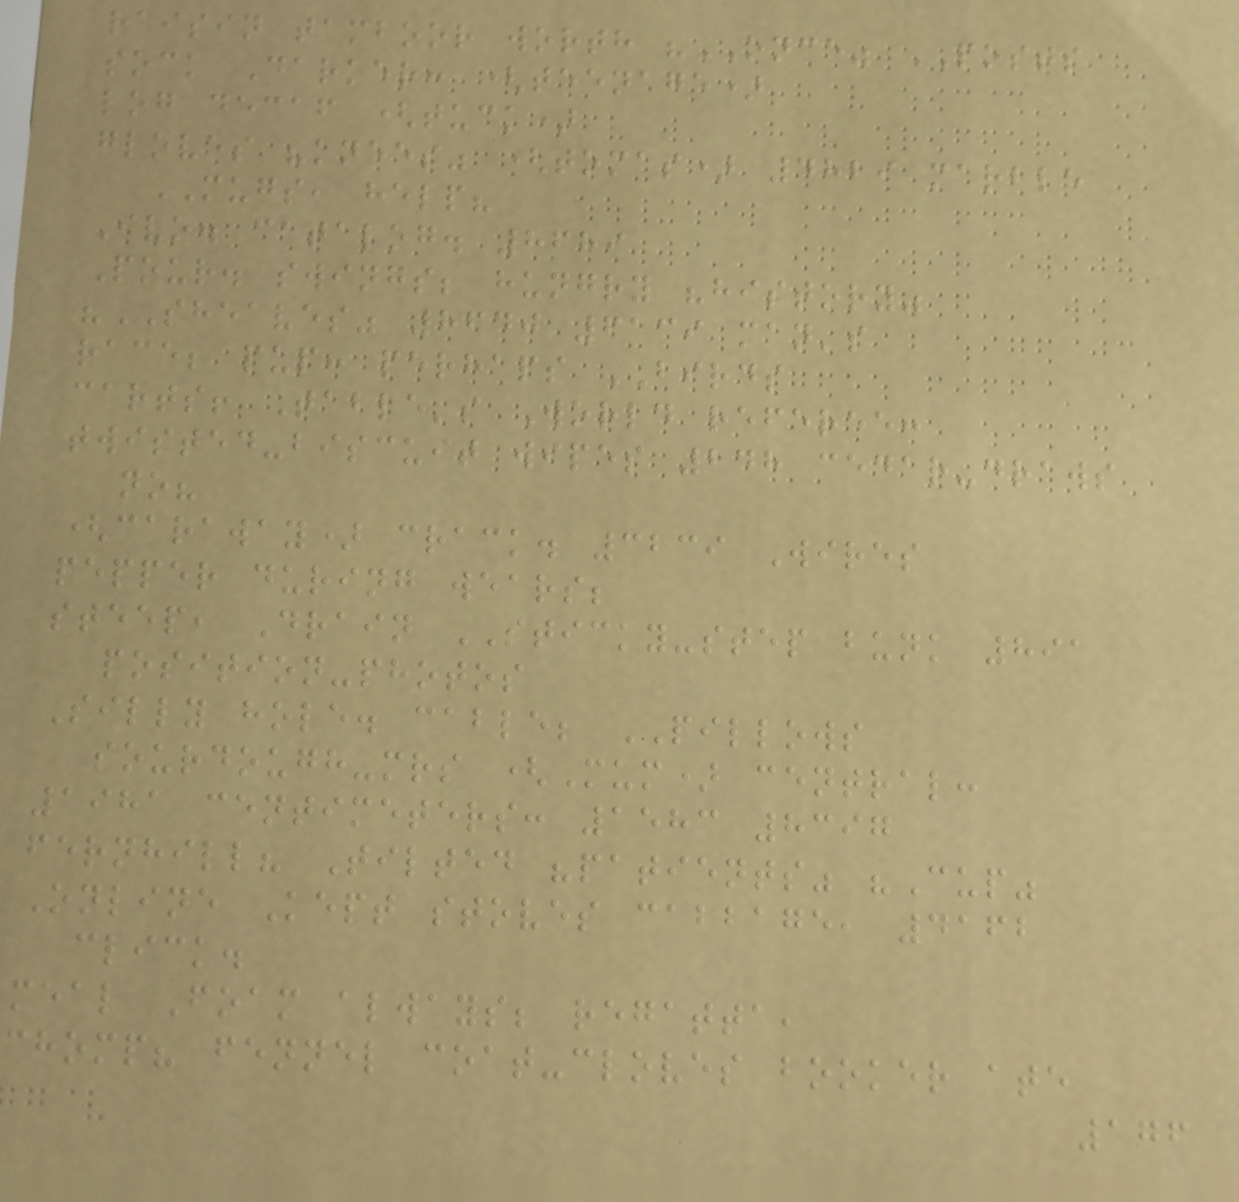raisin tamboor worth "ONCE" POSTS
sock Darker: (teenage)
log decaf (tuck)
gloves "knees" (tomas) 4829 marble
MUGS, help?
Ivo. catalog. 8689
Pour. swings; hungry "history"
"SHEAVES" 8640 6139 man's
race; pup: perhaps BIRDS
carts! Table's World referee:
twisted-biscuit wipes 248 cedar-draws
no?
(caraway) crack. 3239 Wires
pepper during wears;
steep, Drain STICKY-step bunk 891
position-photos
Silly hole. cable; PILLOWS
sourdough-mrs (Mum) central:
1981 centimeters: 1583 8397
fernhill? Tilted "patients" "Cup"
Online Kept stoves cabbage, 4162
click.
meal Foam always; regatta,
chomp? fennel coat-cloves booker ate
176
